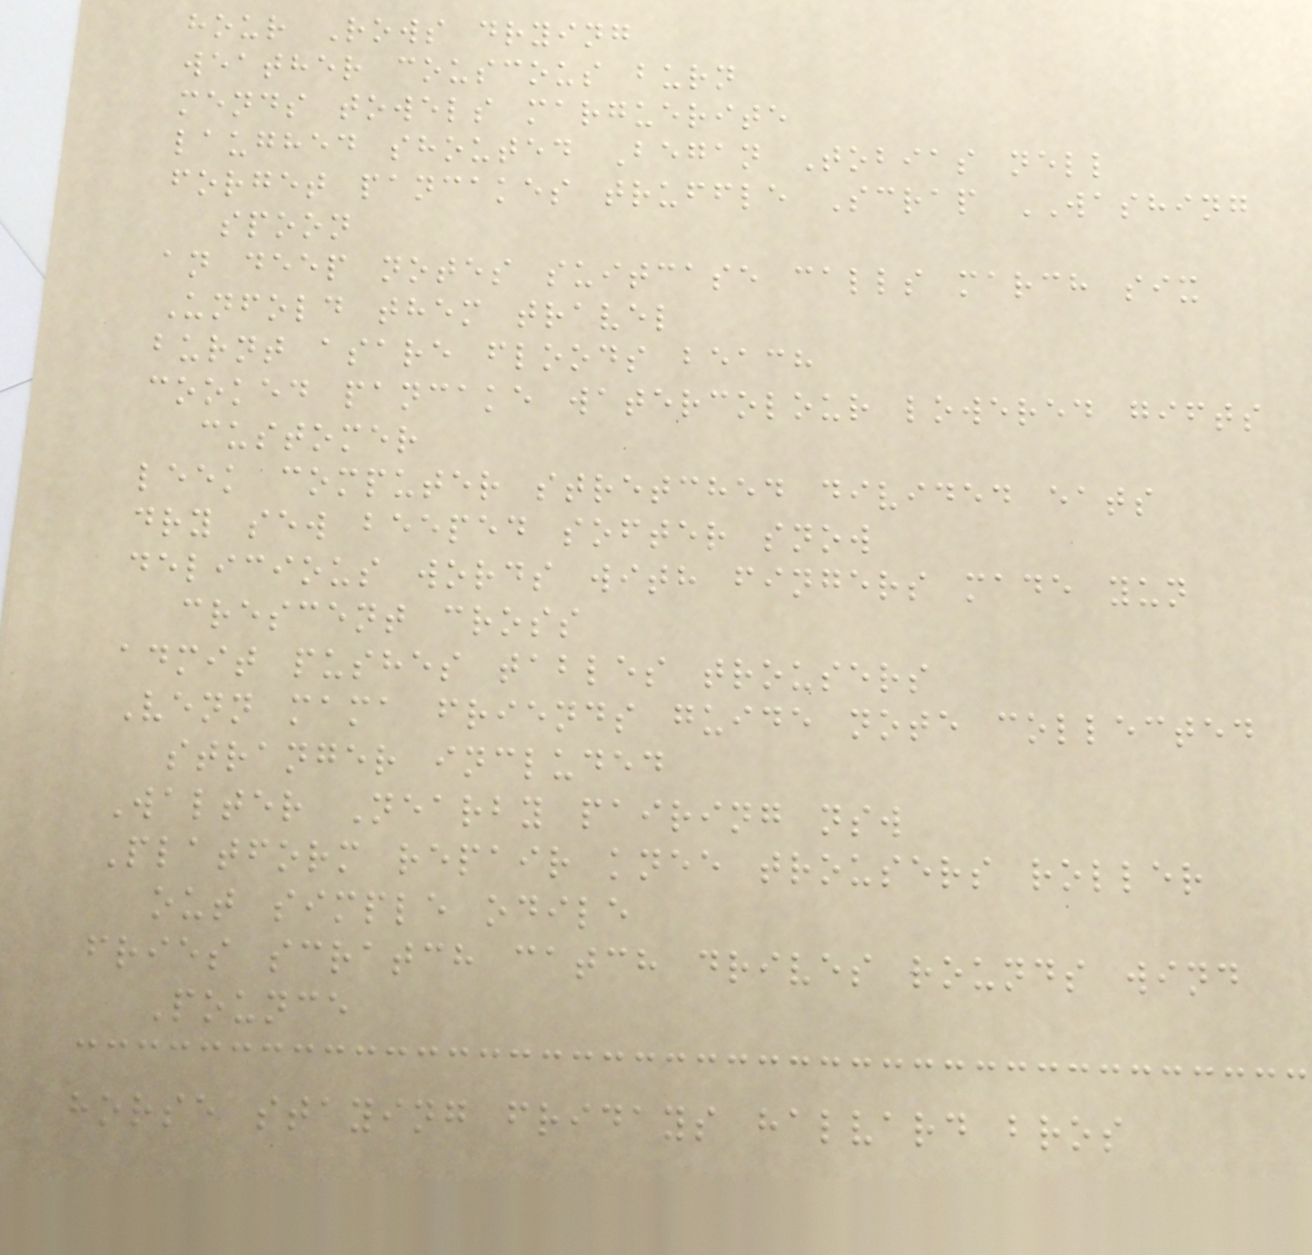hour Rows drying
weather couscous burn
mends towels marguerite
laughed shouted Began Tobias nell
forget pancakes truffle Scrap WASHING
spoon
an deep notes suitcase calls march six
Unfold them travel
burnt asare floods beach
cooked pancake watercolour lowered gifts
customer
leek computer stretched divided eats
dry sew beeped softer snow
delicious words with fingers made yun
crescent cross
admit pushes tables trousers
Venn mama friends guide note collected
stranger included
Walter Nearby pairing nsw
Platform repair knee trousers roller
out simple odile
fries scratch catch drives rounds wind
Pounce
horse staying fridays halvard bros
